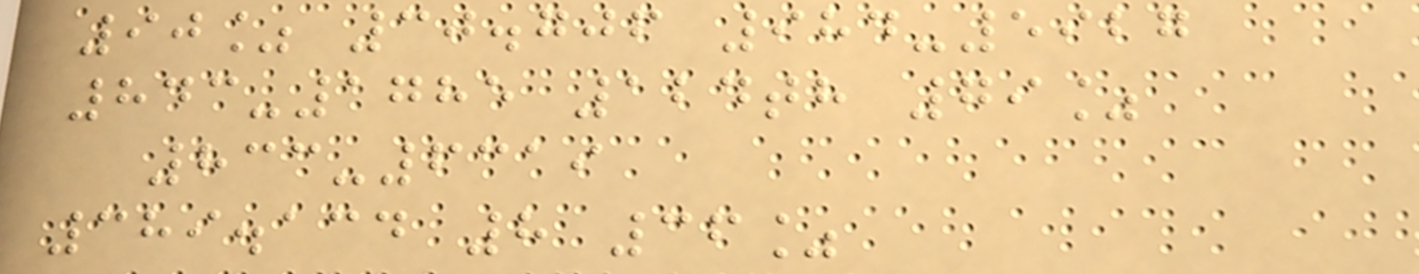90% 30.706 984-5927
843-1785 124th 79%
833-6319
389.134 8 36%
